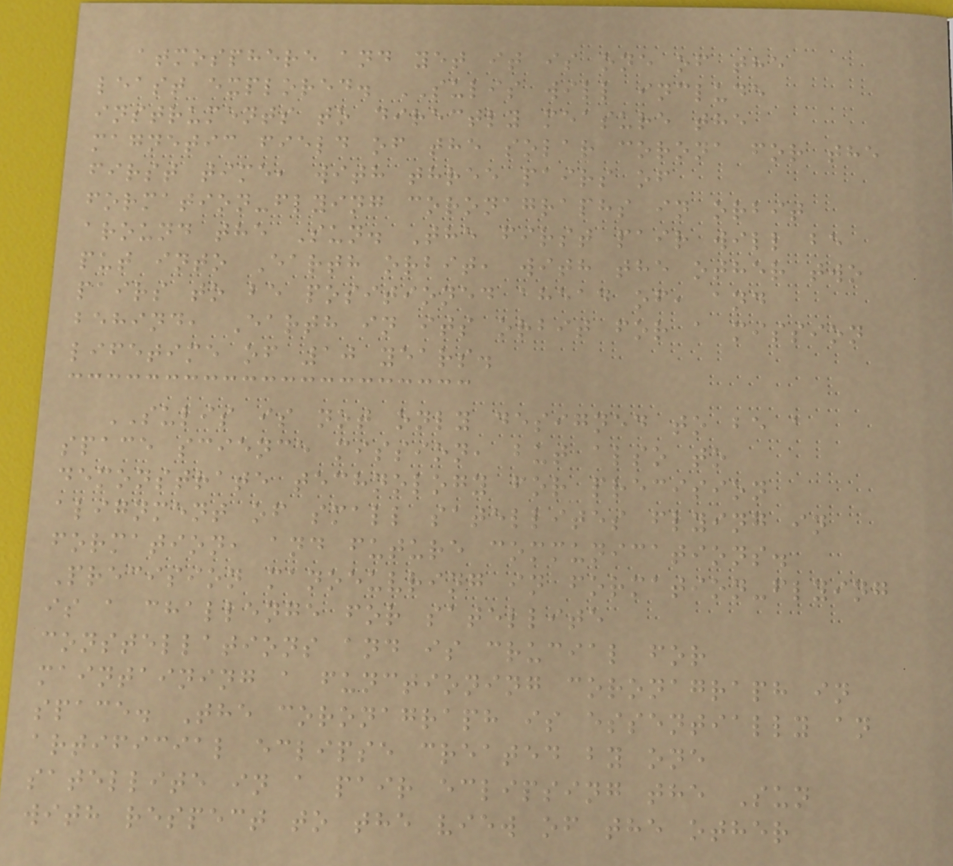atmosphere and yet it is one of the
least explored. SULIS will include
instruments to directly measure the
magnetic field of the solar corona for the
first time, with three pairs of
formation-flying coronagraphs in orbit
around the Sun. The first pair will be
put into Earth orbit, with the other two
pairs to be positioned ahead of, and
behind, Earth in its orbit for a mission
lifetime of 10 years.
SULIS is not only designed to be a
space science mission, but also to
demonstrate technology for precision
alignment of small satellites flying in
formation, and future communications.
Precision manoeuvring in formation-flying
is a challenge for satellite
constellations and is crucial for
maintaining a functioning coronagraph in
space. The coronagraph is essentially an
artificial eclipse created by one
satellite in a pair eclipsing the Sun
with respect to the view of the other
